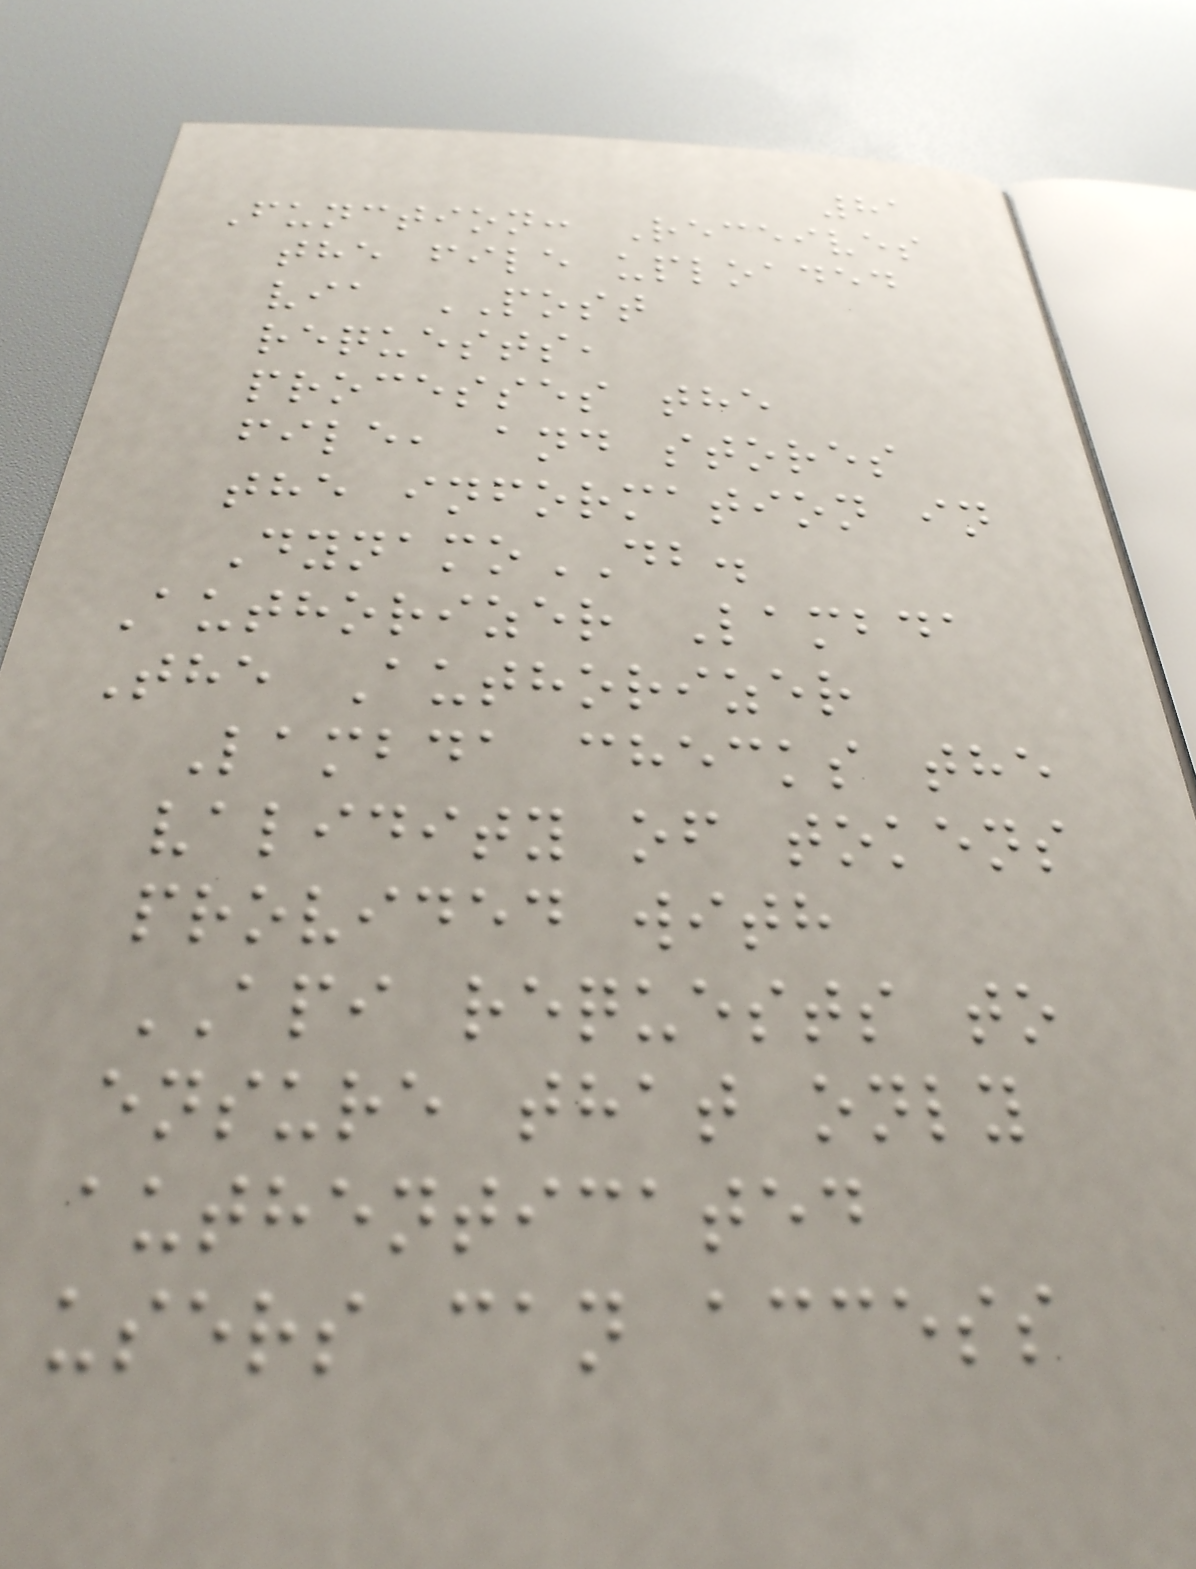81
Function: Receives
the file uploaded
via POST
requests,
processes the
file, and stores
the information in
DynamoDB.
Authorizer Lambda
The Authorizer
Lambda checks the
validity of tokens
provided with
API requests to
ensure that only
authenticated
users can access
